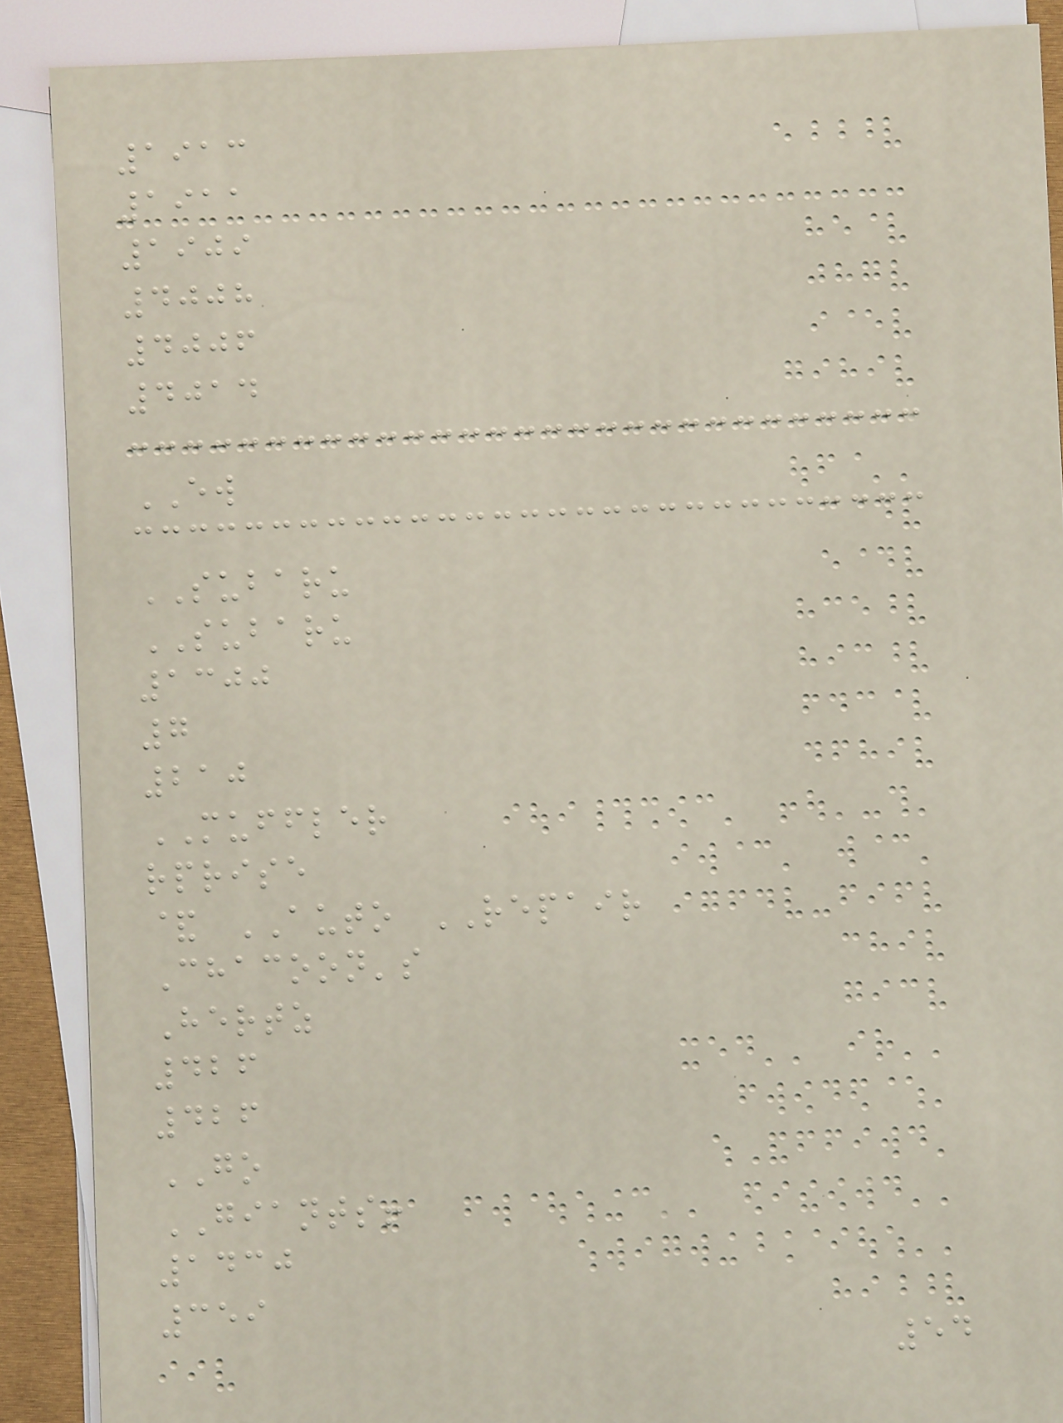1913
1911
1909
4008
4006
4014
EW
SUBARU
SUBARU
1300
7
210
MUFFLER
rprise
& AUTO REPAIR
Chacoon's
Hertz
426
426
GO
GIANTS!
1430
359
54
